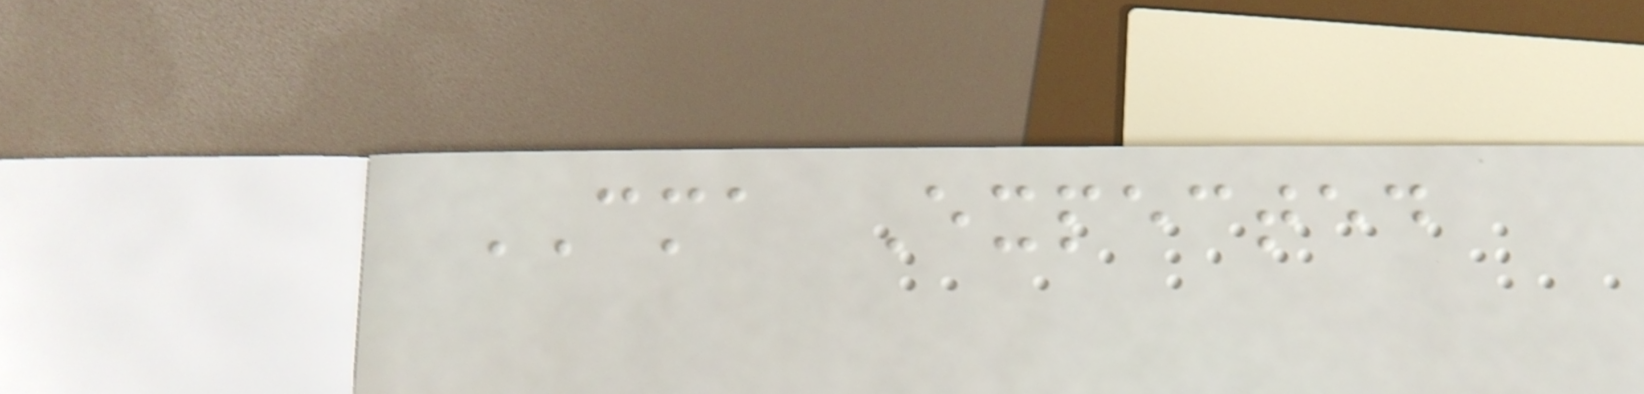CMA Expected
